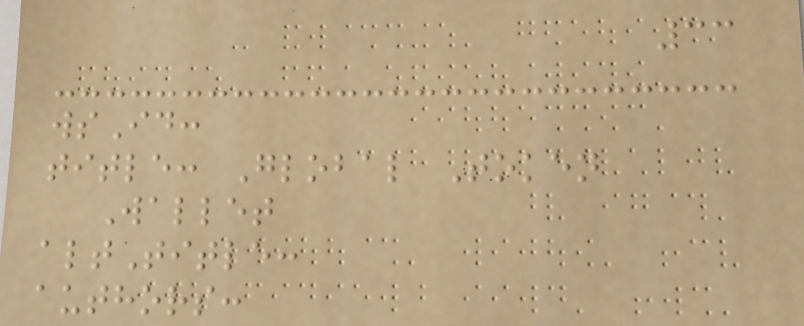33
wsId:
title: Global Token
Wallet
altTitle:
authors:
